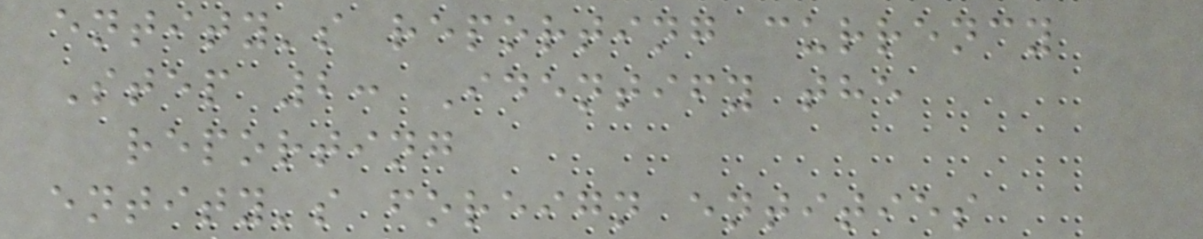entity's reporting currency
Step 2: Identify the
reporting
entity's foreign entities
